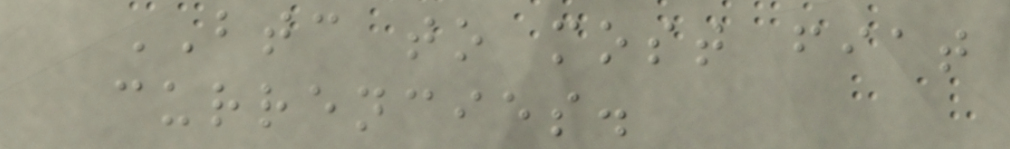BTC to most fiat
currencies.
